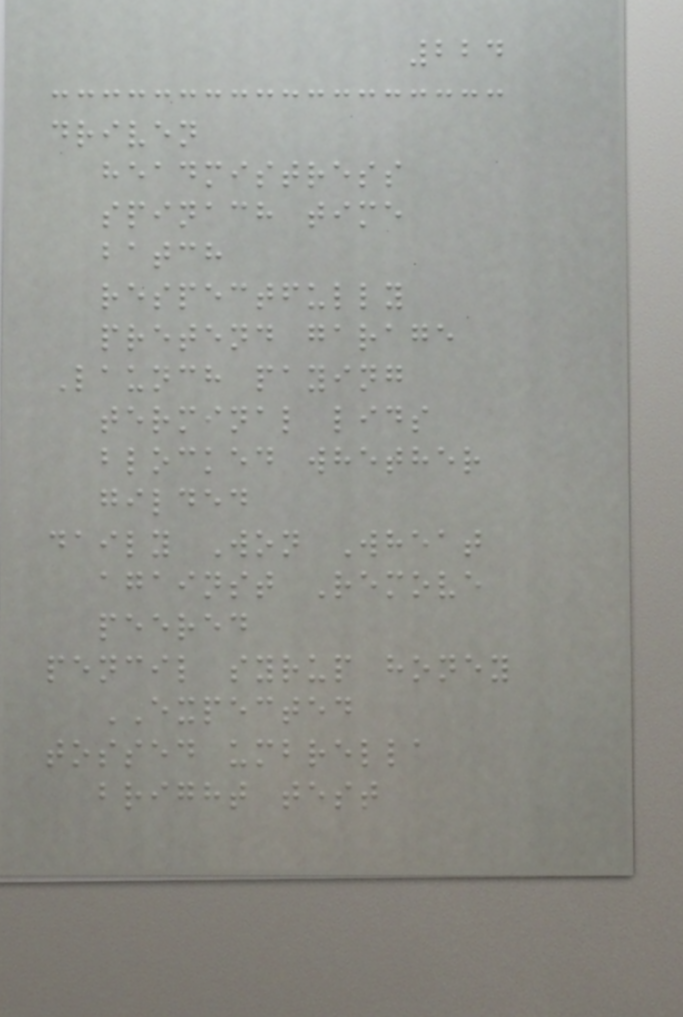224
driven
headmistress
spinach time
batch
respectfully
pretend garage
Launch paying
terminal lids
blocked whether
gilded
daily Won Wheat
against Remove
peered
pencil syrup honey
EXPECTED
tossed umbrella
bright test
